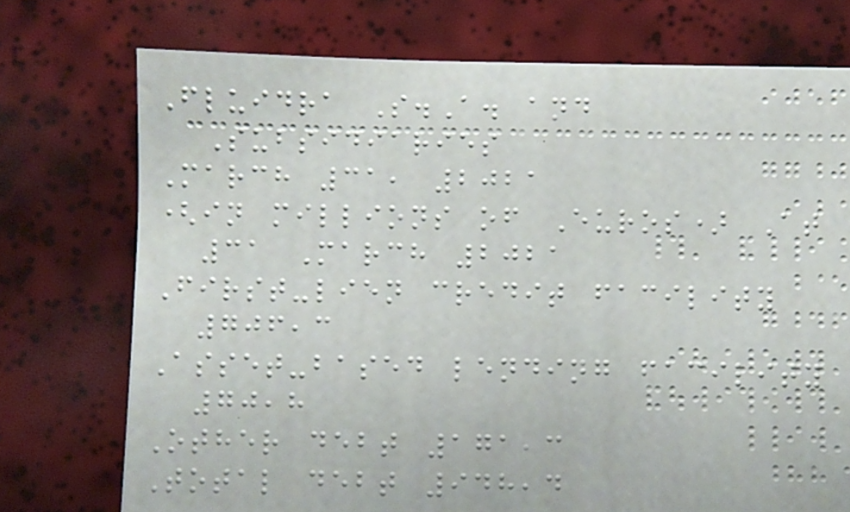Fluidra S.A. and
Subsidiaries
March 31, 2021
(in millions of Euros) At
31 March 2021
First-lien credit facility
706,3
Asset-based lending facility
70,8
Other debt 171,3
Total debt 948,4
